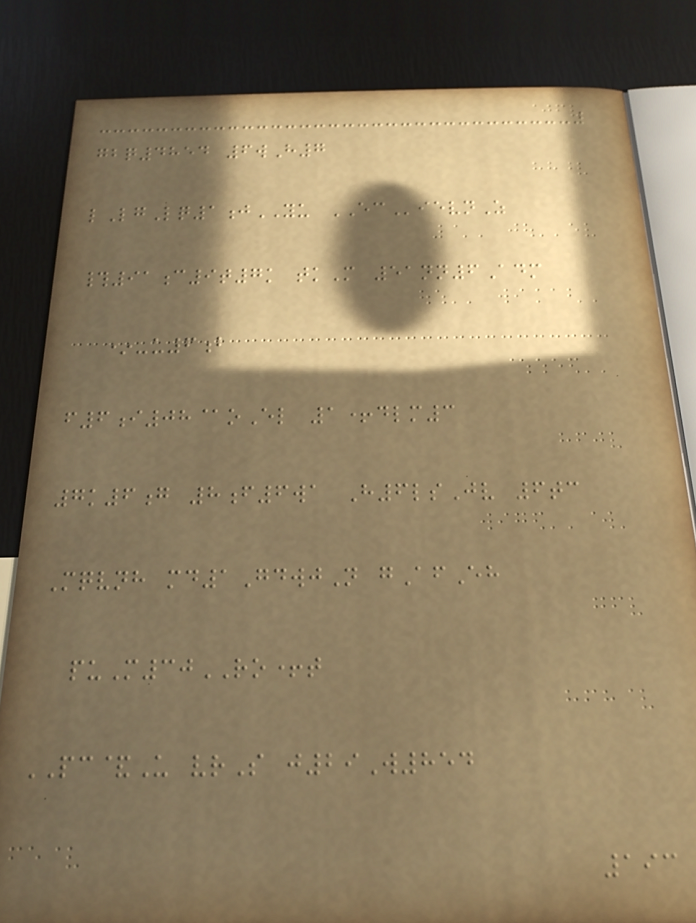gbq4854 6wH7
lLgLq1jYU ECievnZ
#91c9t7k tkM 51nn6Adm
*-u6b
f6i08@oEl 1+dlm3
7k6g 8f6wa H6lsJv 6tc
Mqvnh md1GdwjN gAfEh
puM30RO+t
PC&U vrS j29W854
193
